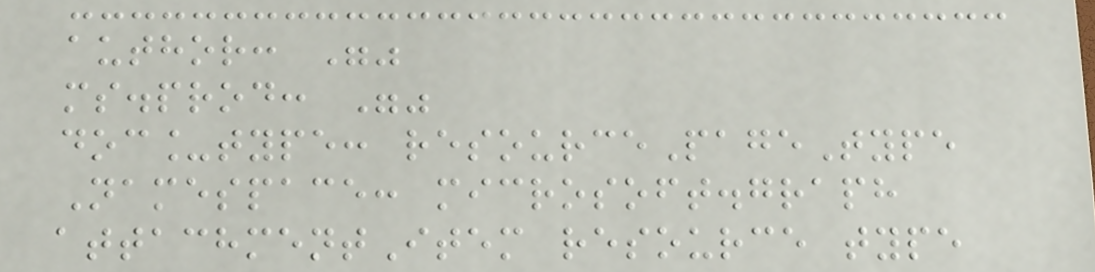author: ""
ms.prod: ""
doc_type: resourcePageType
Namespace: microsoft.graph
attachmentItem resource type
